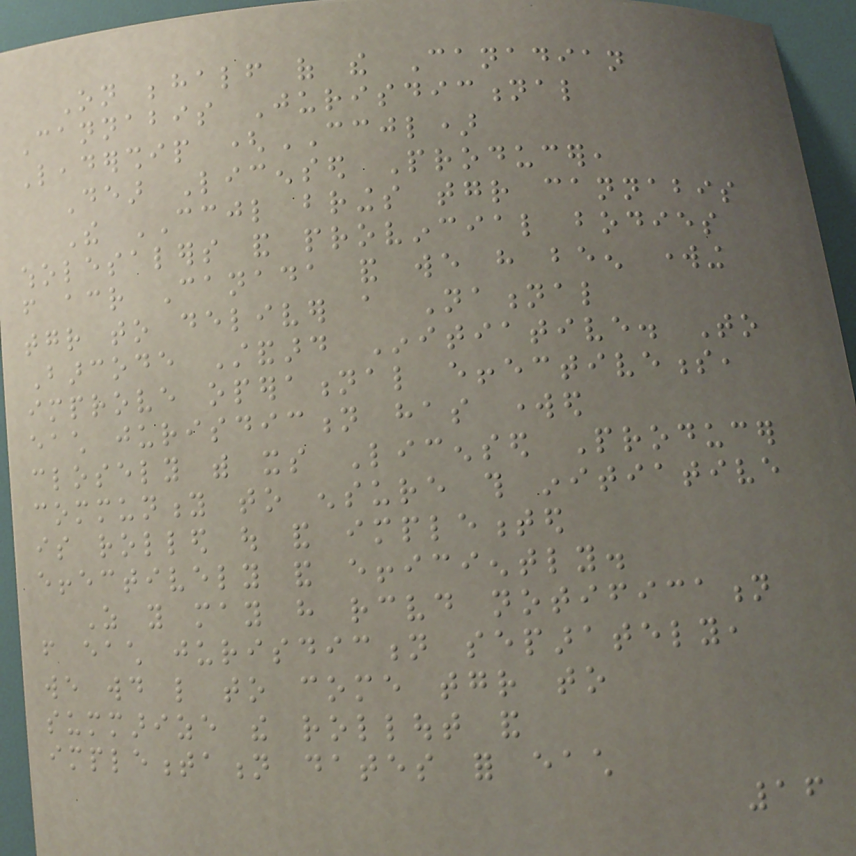On behalf of the Canadian
Cannabis Jurisdictional
Leadership (CCJL)
Dear Licensed Producer,
The CCJL brings together cannabis
wholesalers and provincial bodies
from across Canada and we have been working
together to deliver a National
Barcode Standard Initiative. To
improve operational effectiveness,
each jurisdiction has worked
closely with its Licensed Producer
community to ensure this initiative
is rolled out and implemented
effectively and efficiently.
As you may have received notification
from each jurisdiction separately,
we would like to come together to
summarize the rollout and
implementation dates for each
16
